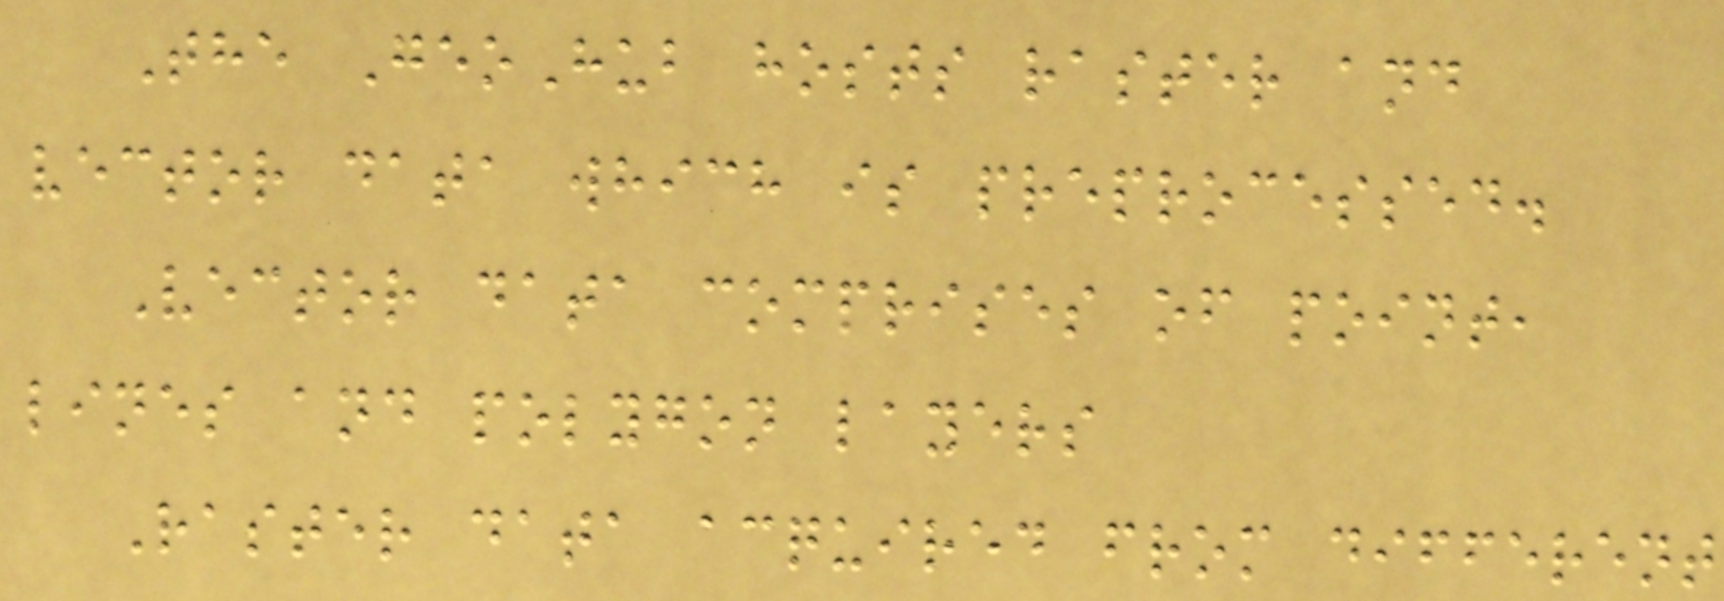The GeoHub hosts raster and
vector data which is preprocessed.
Vector data comprises of point,
lines and polygon layers
Raster data acquired from different
